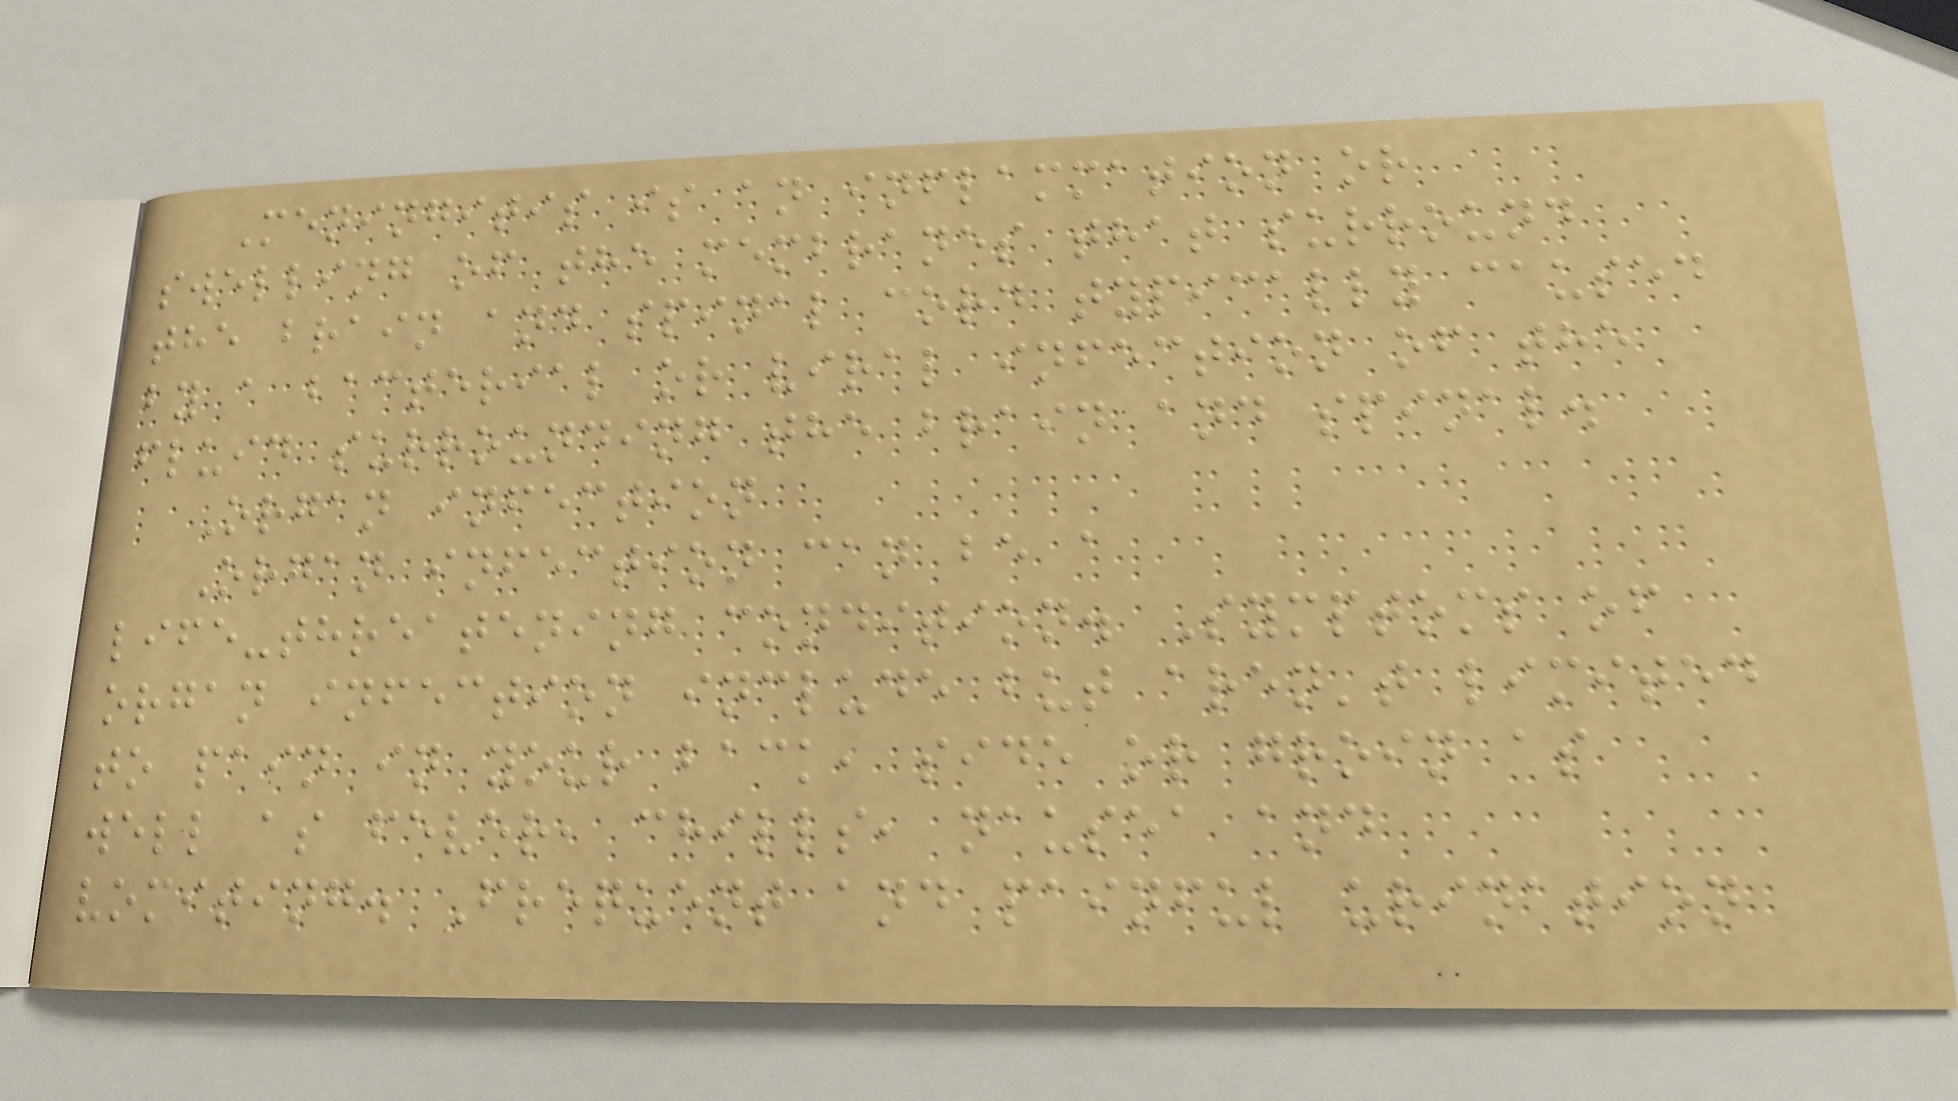Meningitis is an inflammation or
swelling of the membranes that surround
the brain and spinal cord typically caused
by a bacterial or viral infection of the
fluid surrounding the brain and spinal.
Organ infection
Organ infection can be a
life-threatening condition. Symptoms of
organ infection include but aren't limited
to pain in your back, side or groin as
well as fever, chills, nausea and
vomiting. Frequent and painful urination
